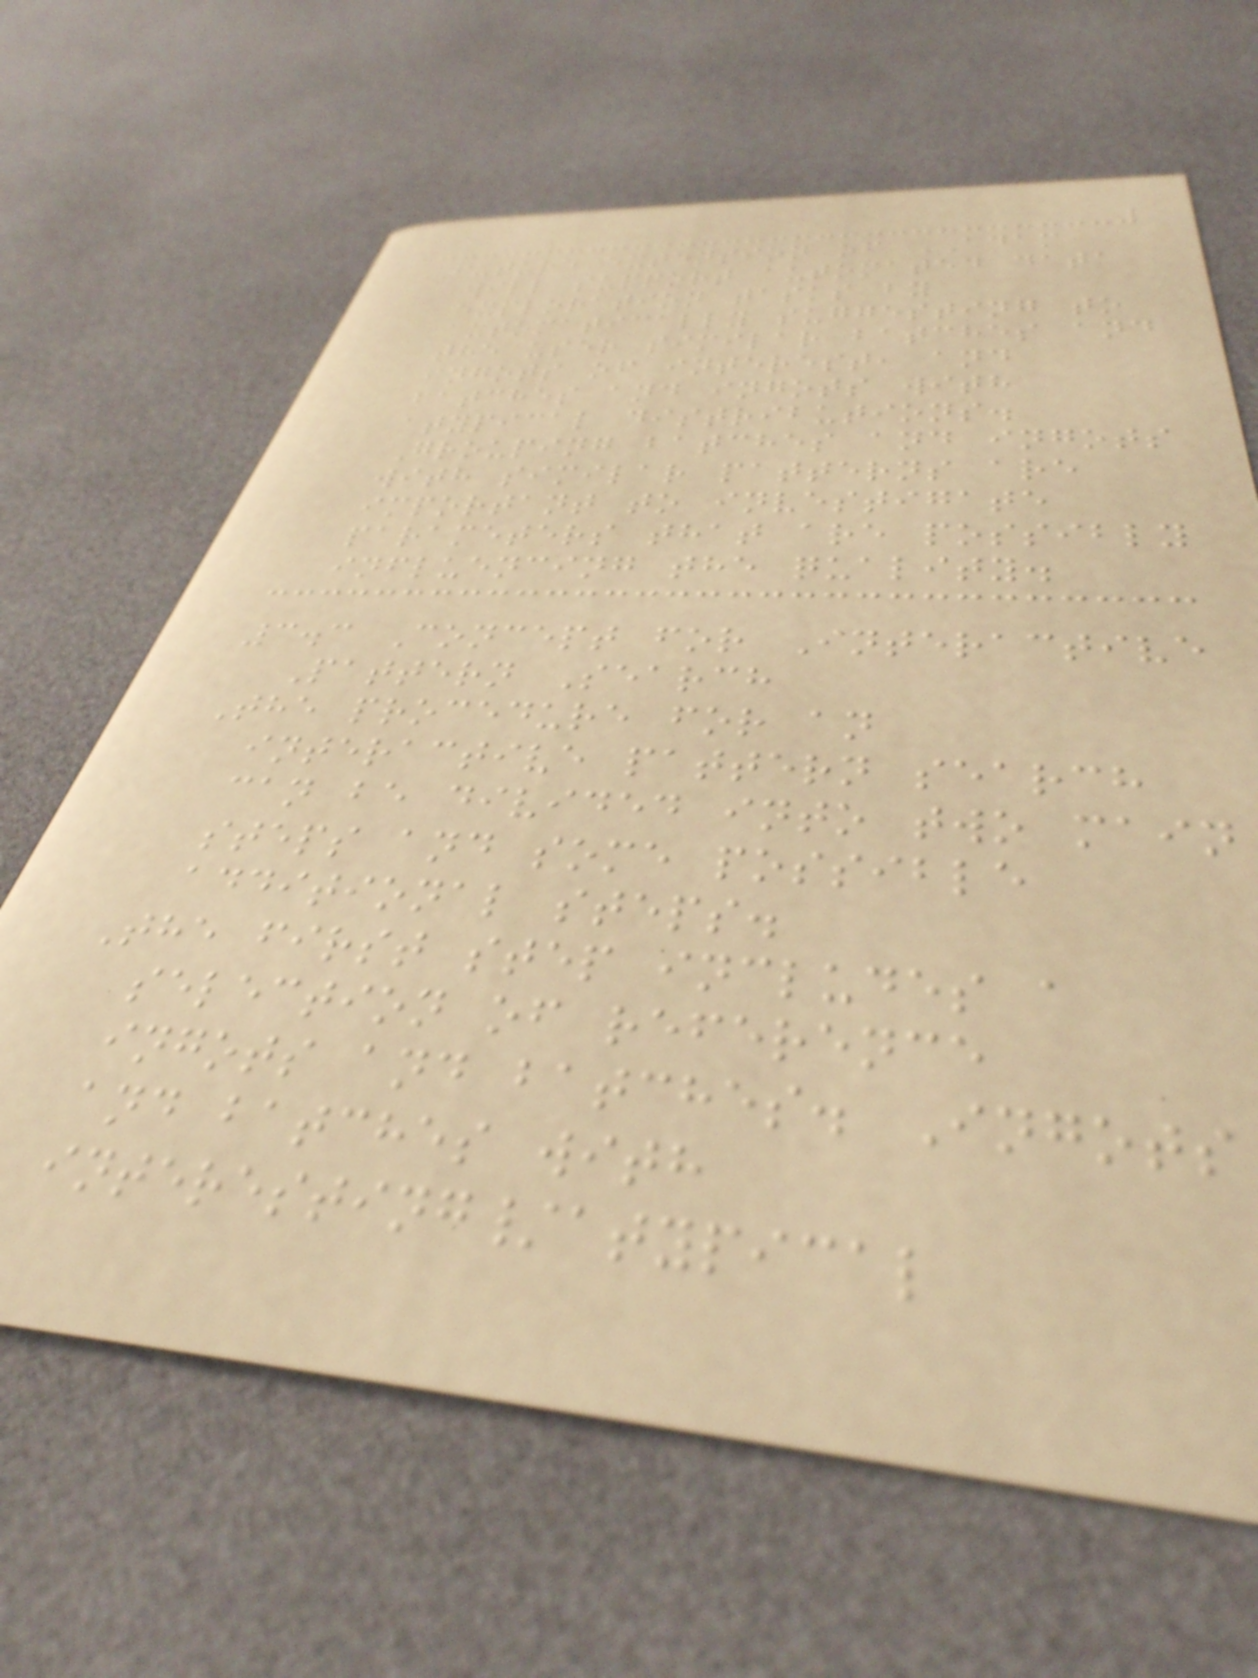Future extension of ADAM
will support automated data
exploration tasks by
automatically suggesting to
the user similar batches and
ingots of interest, and
batches and ingots with
atypical distributions.
Grouping batches and ingots
with similar patterns are
important to investigate
parameters that are possibly
influencing the quality.
3.3 Concept for Interactive
Pattern Search
The procedure for an
interactive pattern search
can be divided into two main
steps and some possible
additional steps.
The first step includes a
selection of reference
ingots and batches. Ingots
and batches with
interesting/atypical
